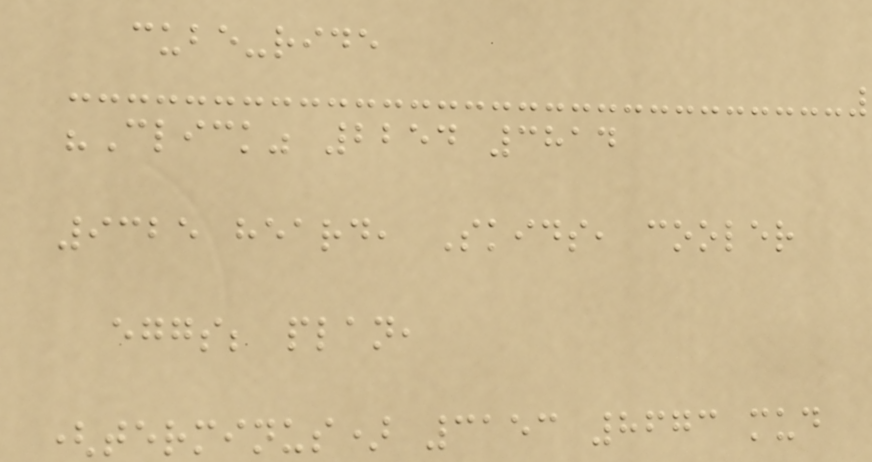cube-ride
"Click" 2254 3814
9325 heard, Skids, cooler
eggs; plan,
(terminus) 3153 8673 mud
